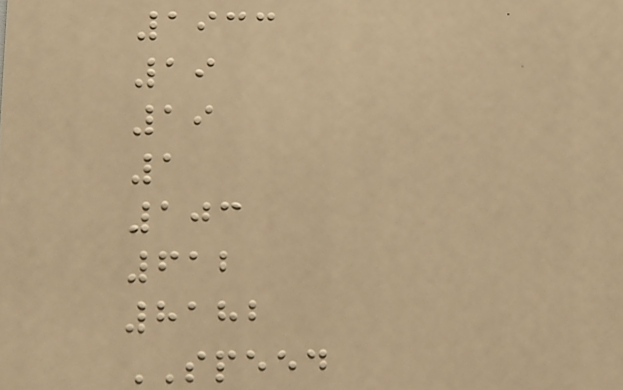1933
19
19
1
103
612
8182
SPEED
